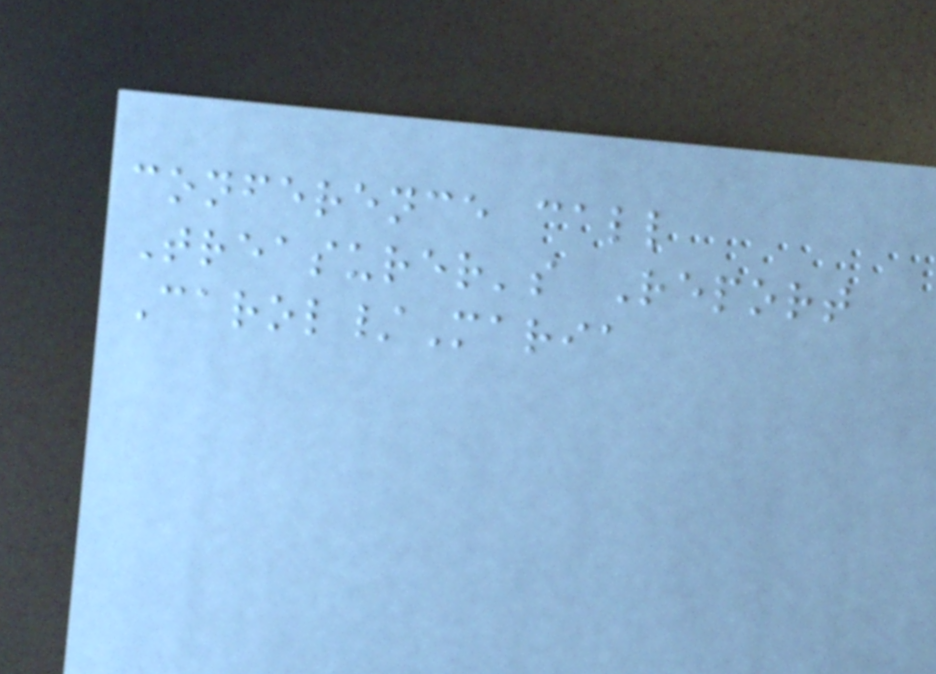conference call
Treasurer's Report
Carol/Maria
